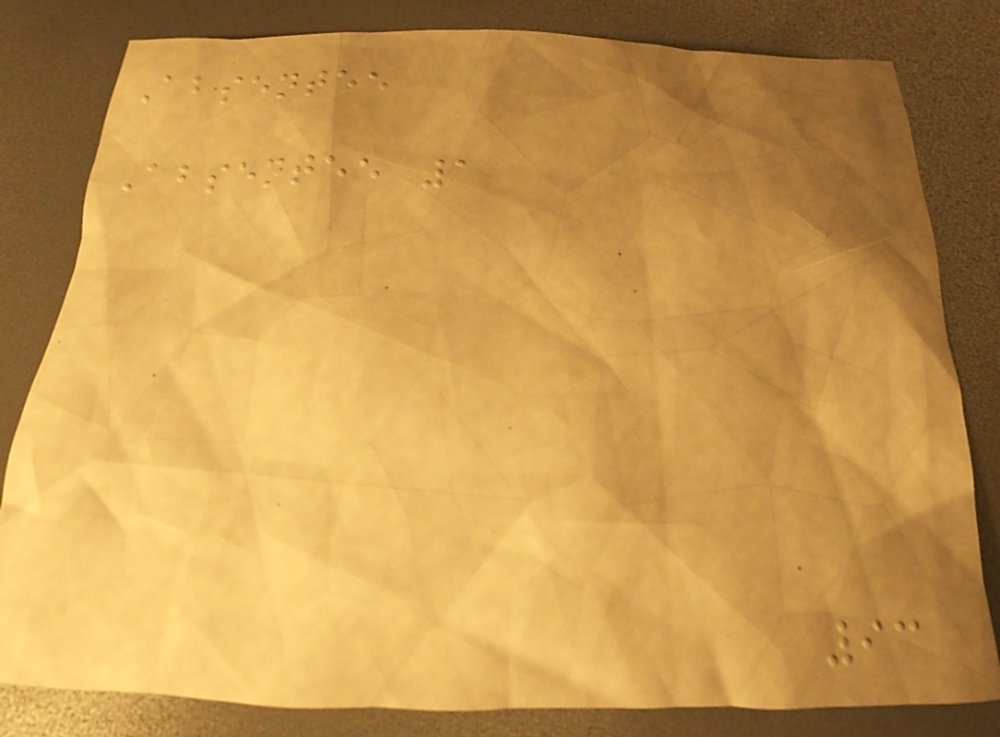Absentee
Absentee 1
93
